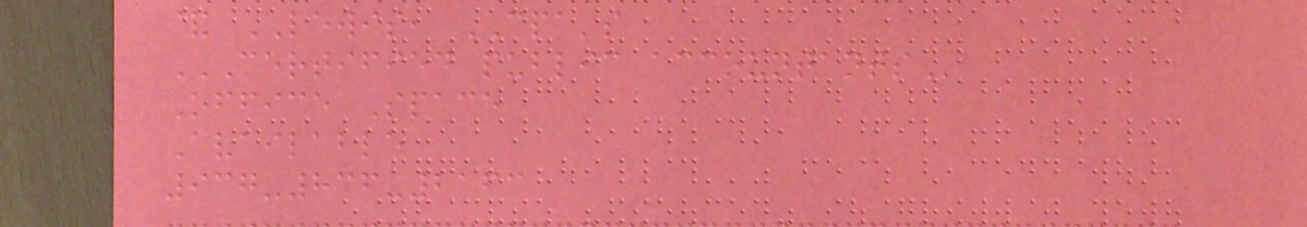& LEWIS, CPA's
CERTIFIED PUBLIC ACCOUNTANTS
Office Space
Available
937-836-2163
